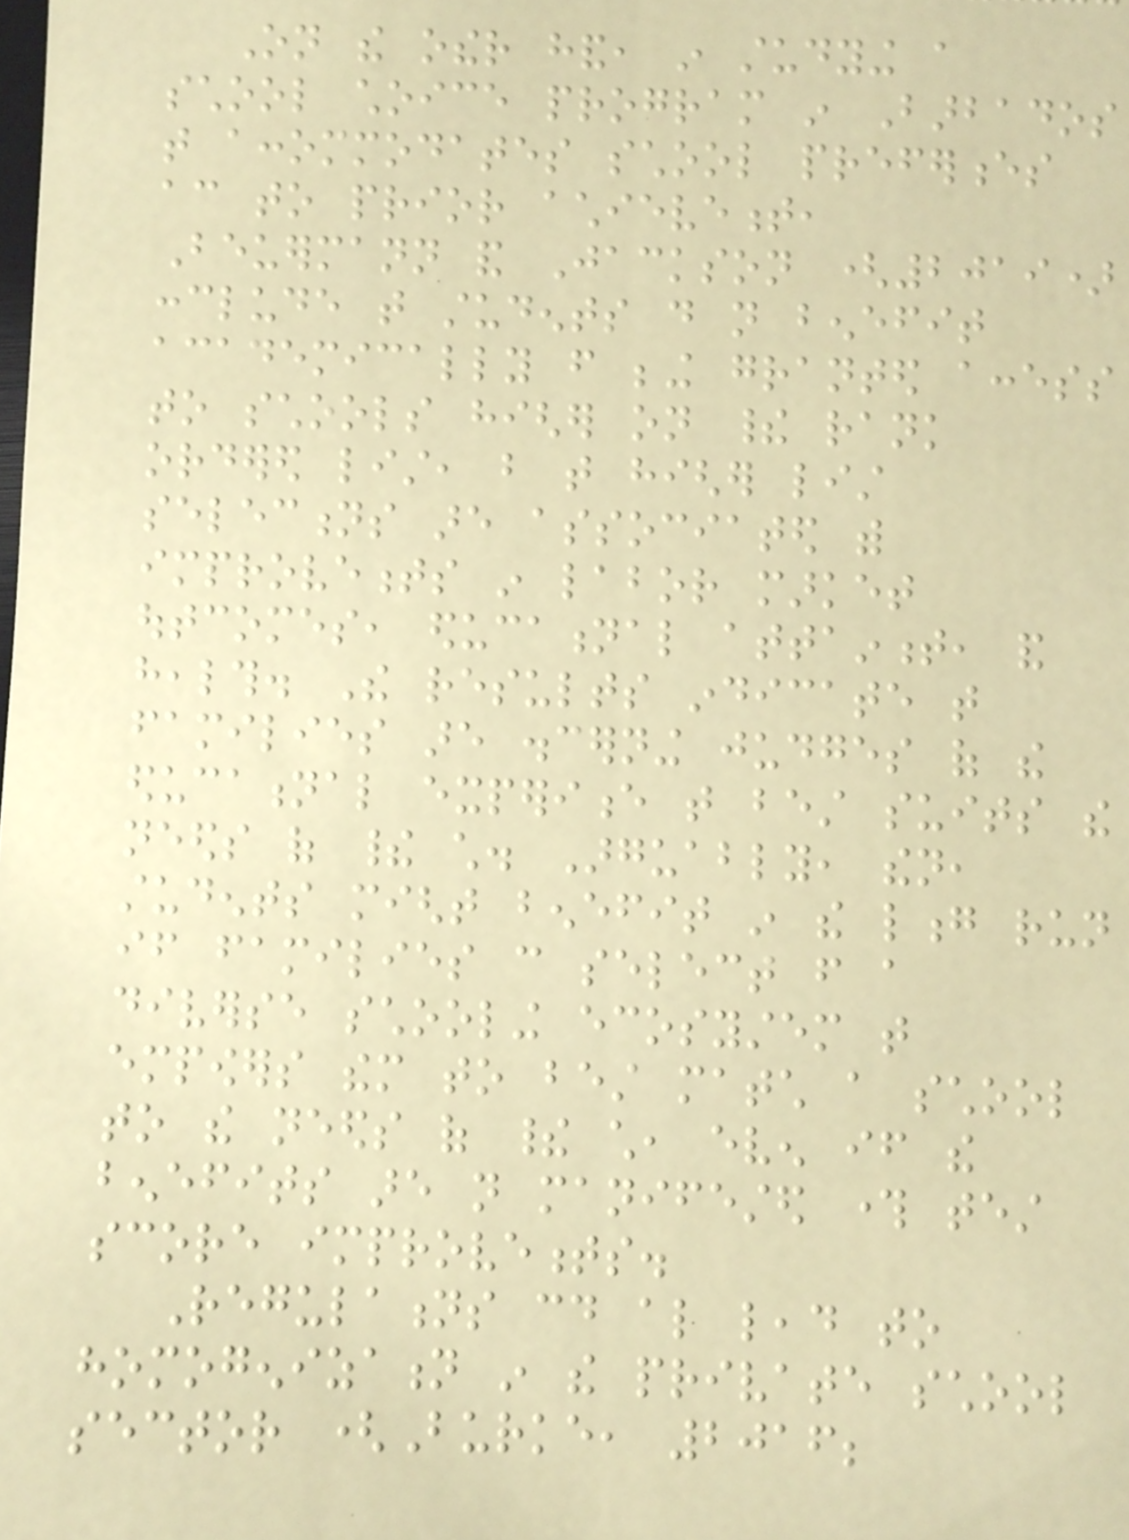On the other hand, in studying a
school choice program in Barbados
that accommodates school preferences
according to prior achievement,
Beuermann and Jackson (2019)
conclude that students do not benefit
academically from being granted access
to schools higher on their rank
ordered list, but that higher list
selections are associated with
improvements in labor market
outcomes, educational attainment, and
health. The results indicate that
families are discerning judges of the
educational experience that best suits the
needs of their child. Arguably, then,
students might benefit in the long run
if families can select from a
diverse schooling ecosystem that
empowers them to best match a school
to the needs of their child, even if the
benefits are not manifested through test
score improvements.
Regulations could also lead to
homogenization in the private school
sector (Burke, 2016;
